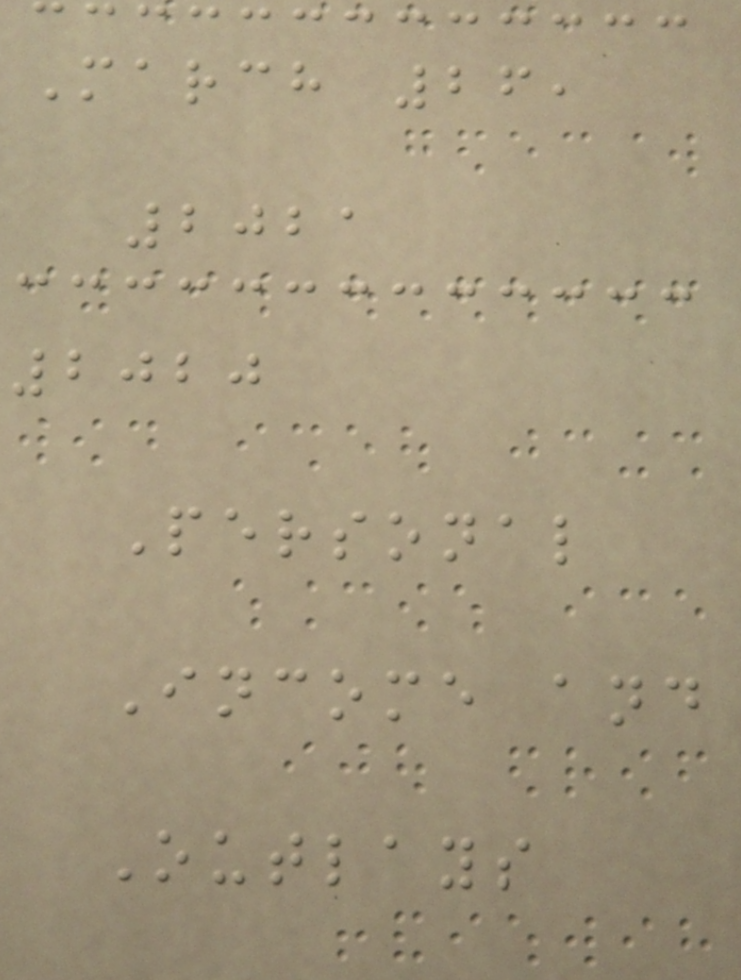March 26,
2021
2020
Personal
Income and
Outlays
